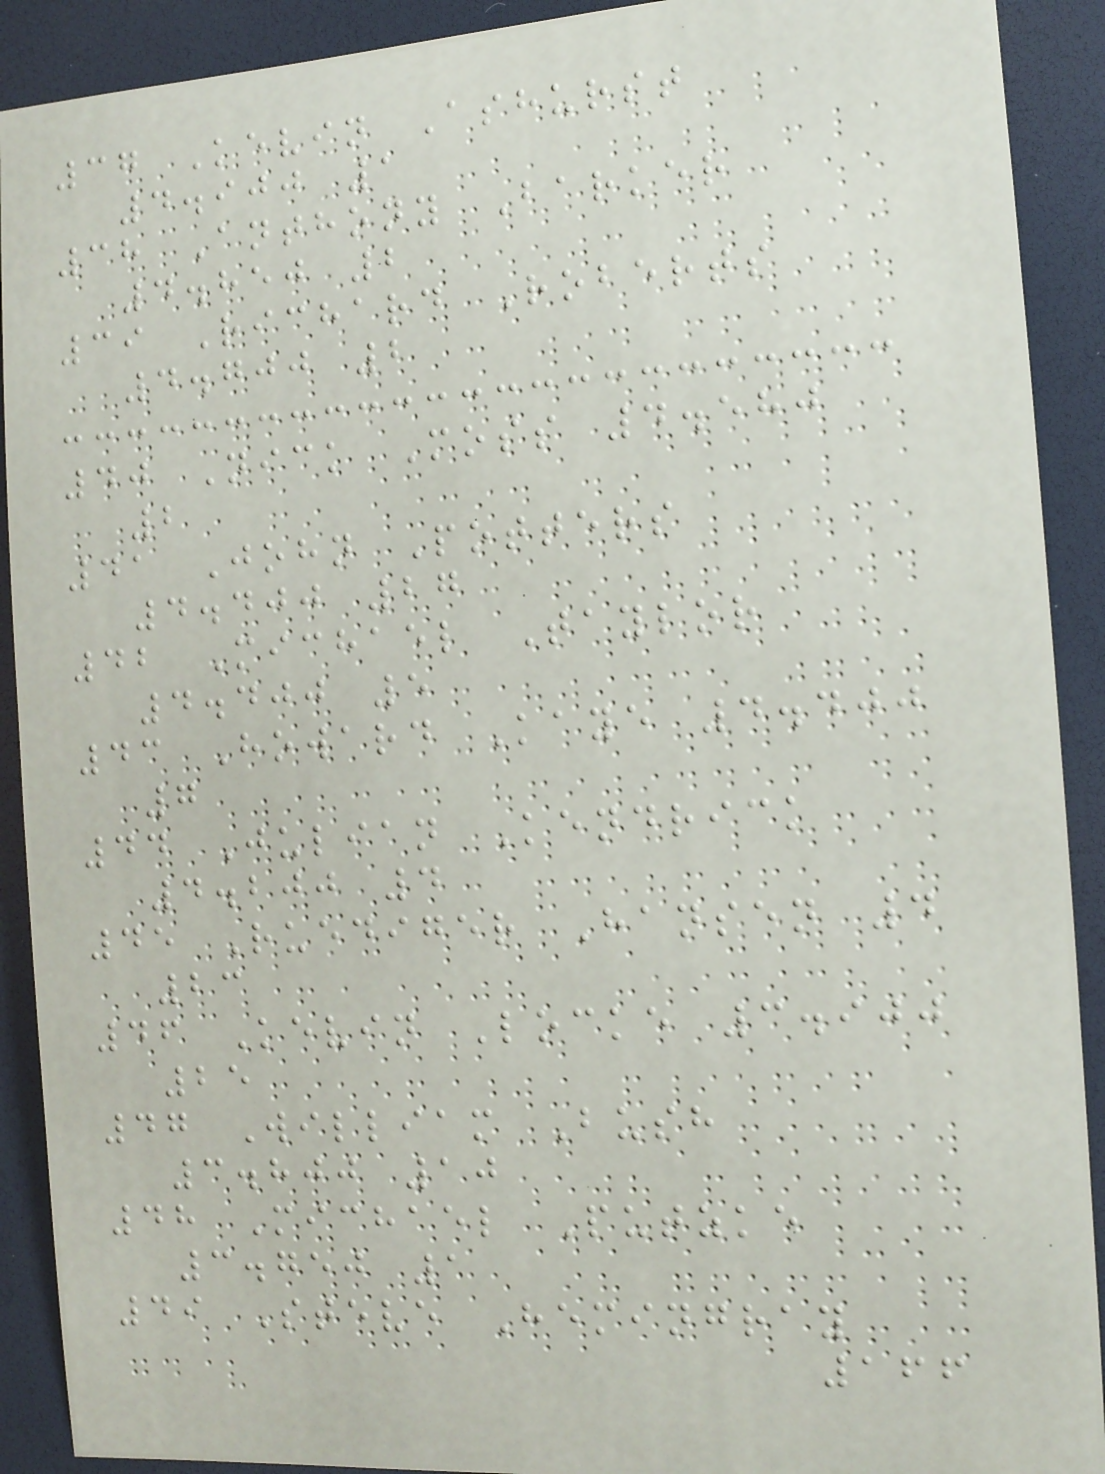37 Kevin Ashurst
4.900 1
38 Anthony Barker
4.850 2
39 Richard Roberts
4.700 2
40 Nick Moss 4.580
2
41 John Potters
4.400 27
42 Michael Taylor
4.400 5
43 Howard Kaye 4.400
7
44 Julian Kendrick
4.200 4
45 Ruediger Hansen 4
23
46 Kevin Locke 3.900
25
47 William Bush
3.800 10
48 Michael Putzke
3.750 1
49 Steve Hemingray
166
